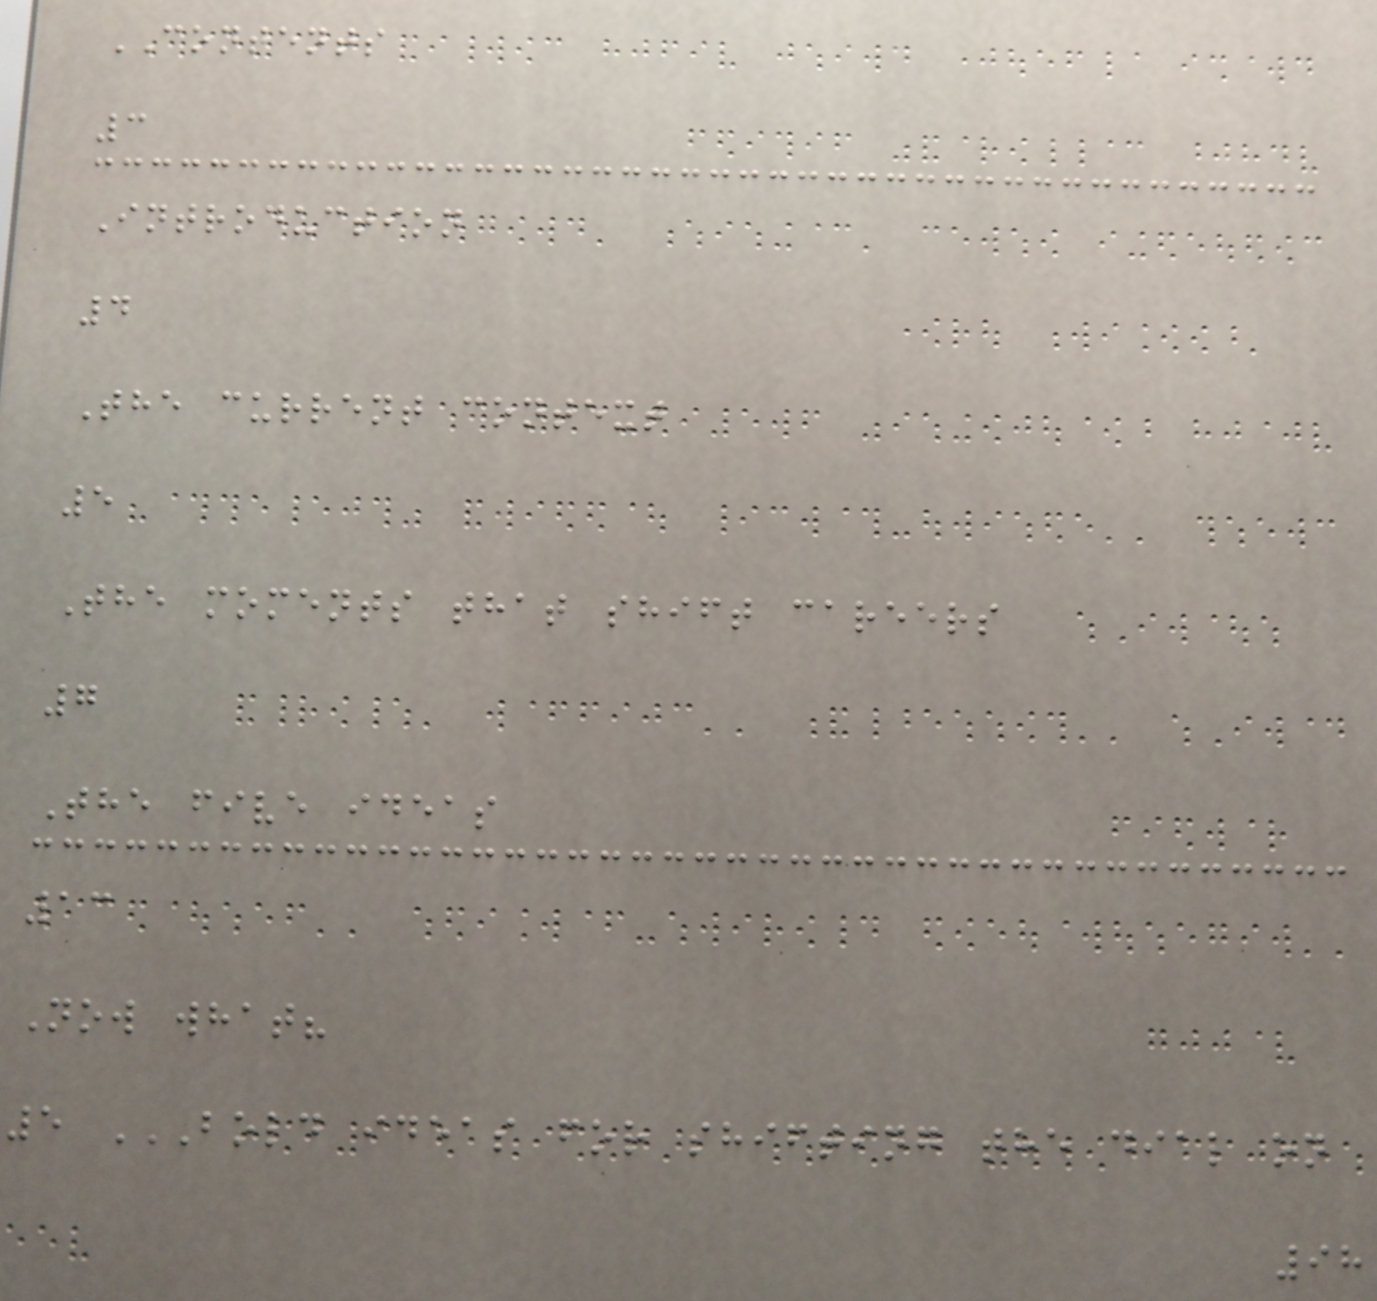CONTENTS
3
Introduction
4
The current context
5
The moments that shift careers
7
The five ideas
13
Now what?
5 BOLD IDEAS FOR SHIFTING THE DIAL ON
98
